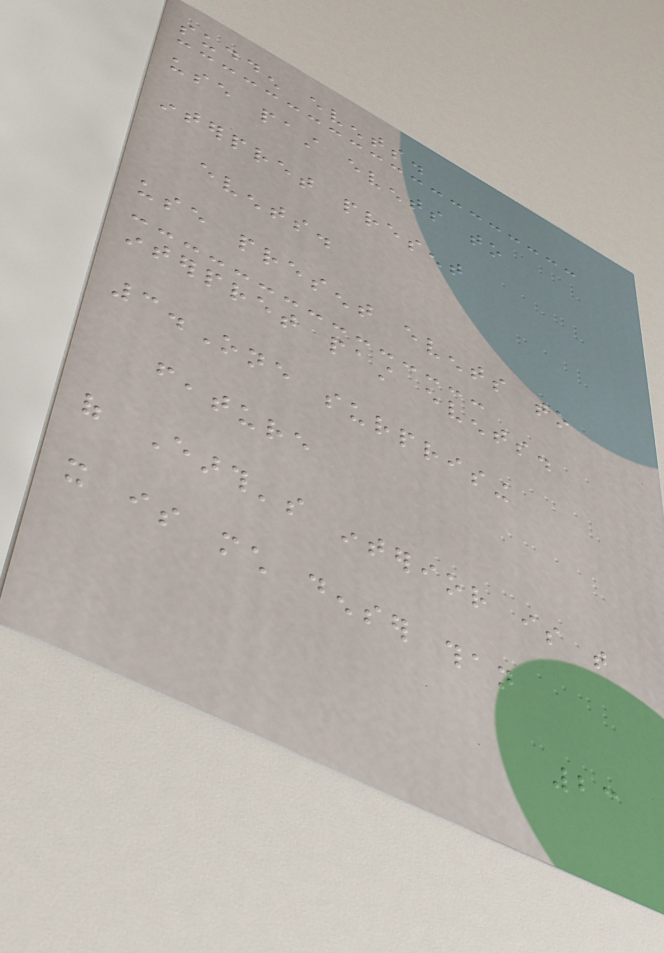sudden events.
use past events to
interpret present
events.
use present events to
interpret past events.
3.One surprising
feature
of Earth's interior is that
it is much denser than
23
